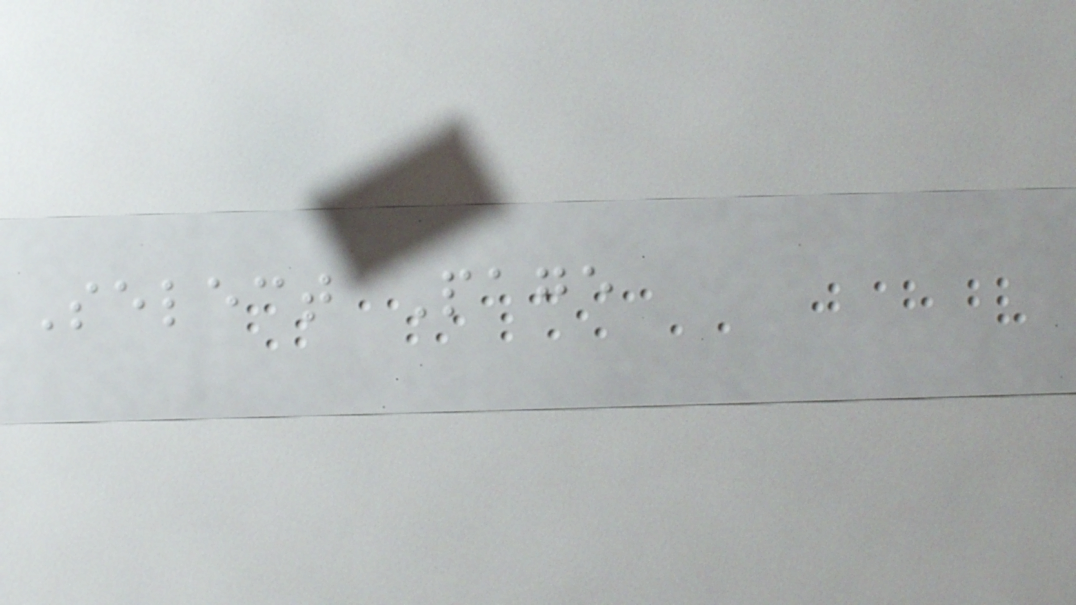Select Page
